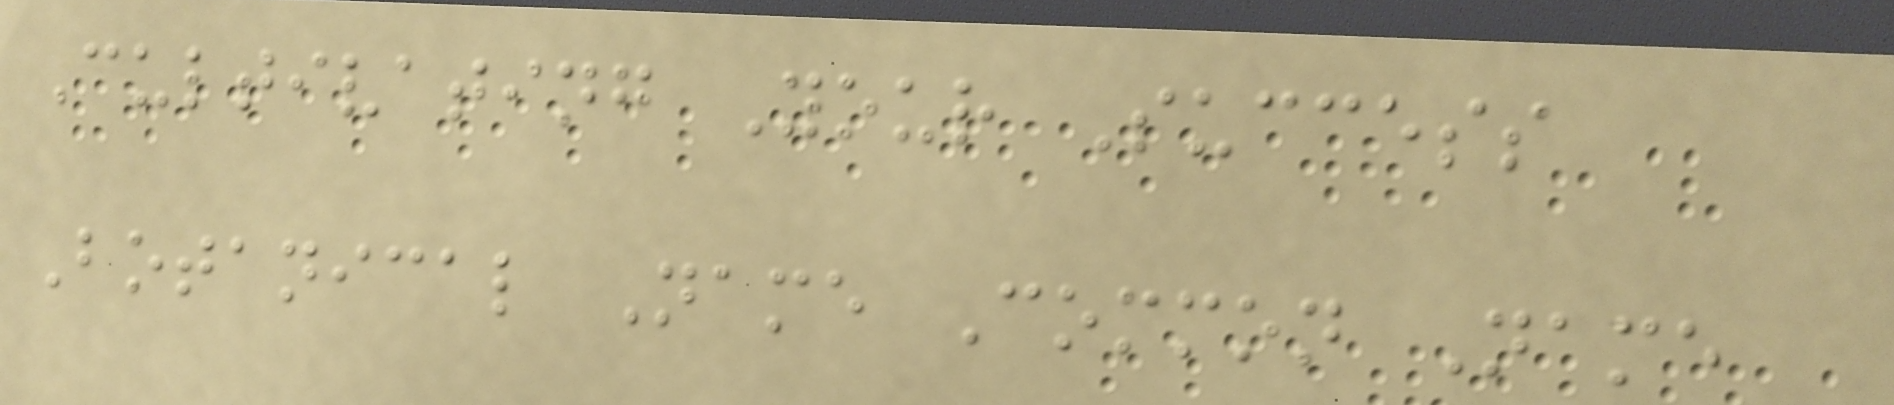Cultivating Your Success
Botanical Name Common Name
